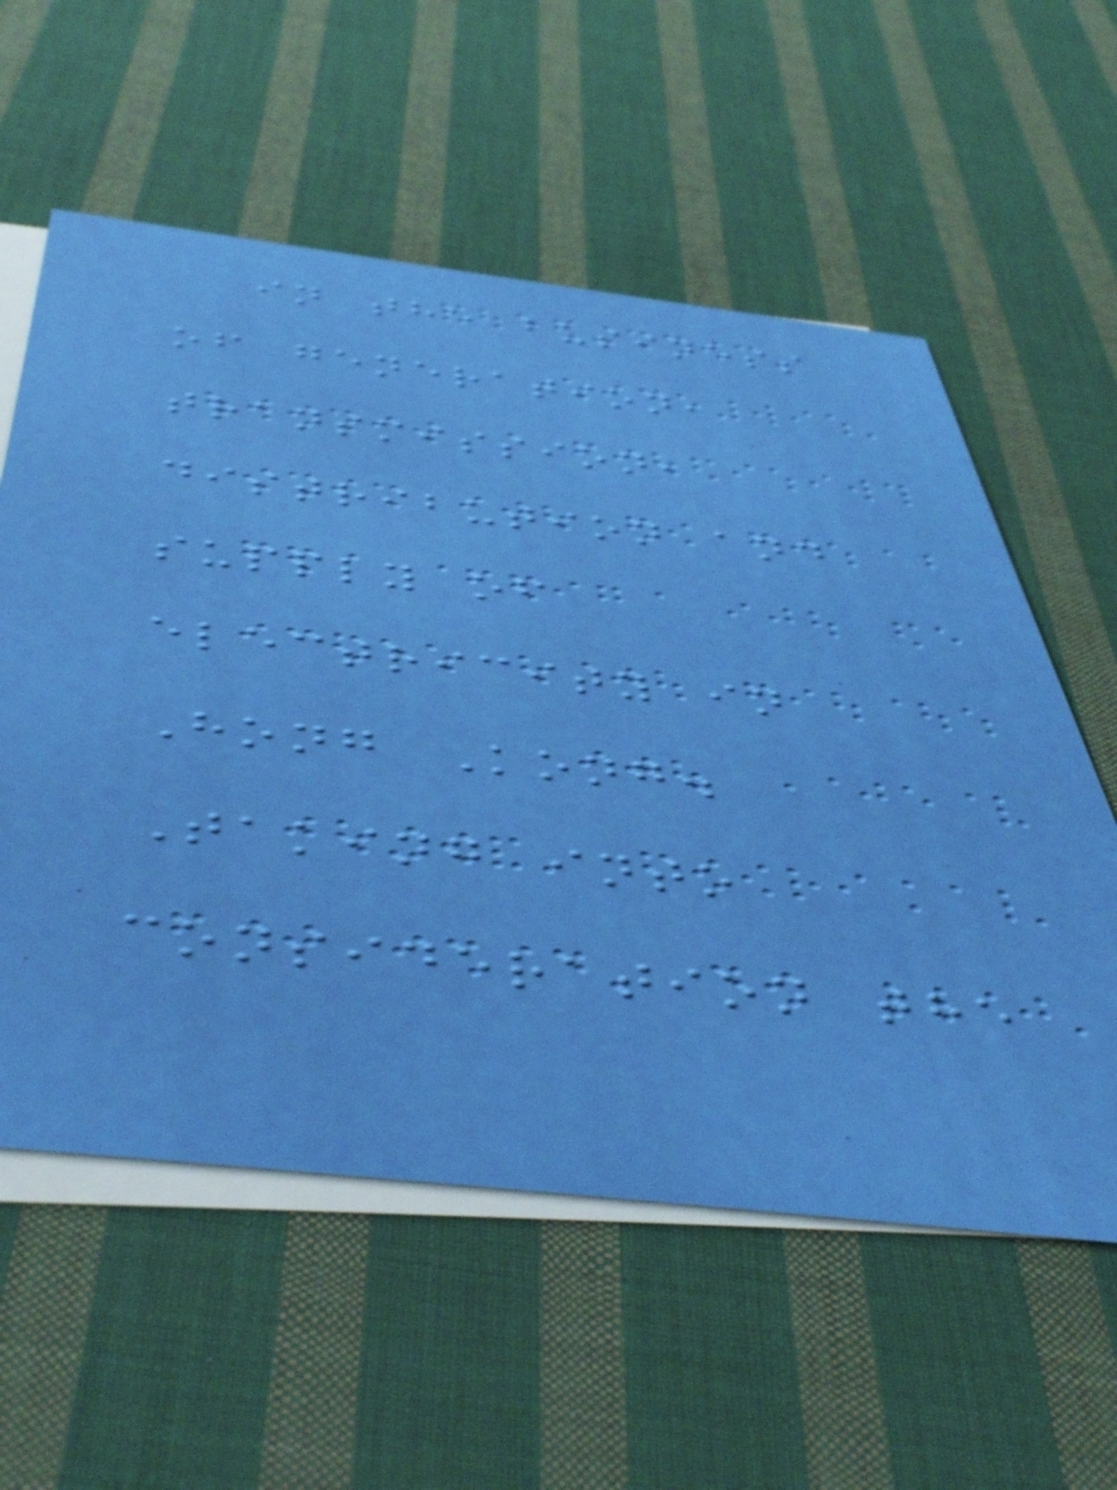in the business
of generation,
transmission,
distribution and
supply of
electricity in
Hong Kong.
Taking into
consideration the
